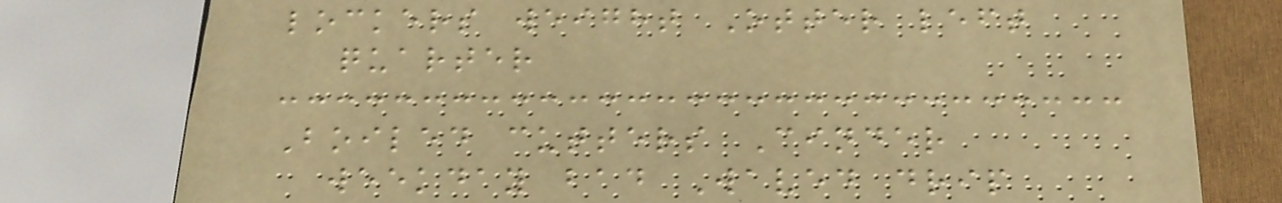lockers weight Otter left
quarter
Boiled cutters Cinder
weekday bad Waved drip
